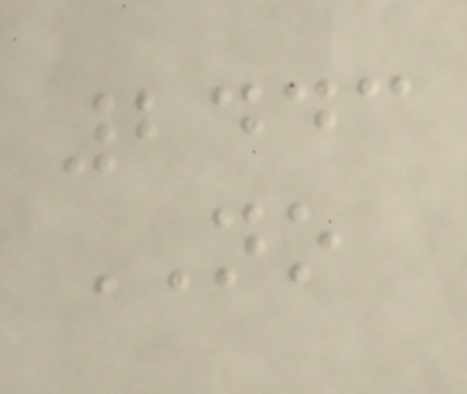2443
NO
